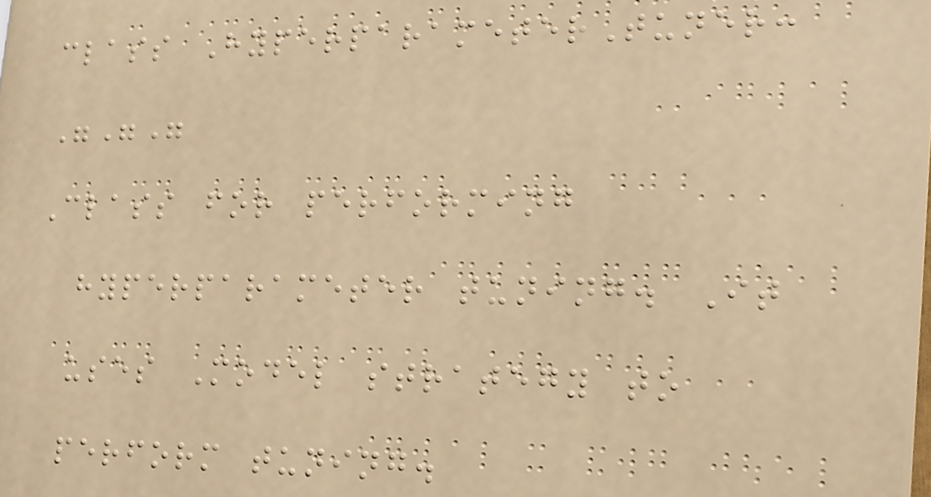class HyperparameterTuner:
"""
Class for performing
hyperparameter tuning. It
uses Model strategy to
perform tuning.
